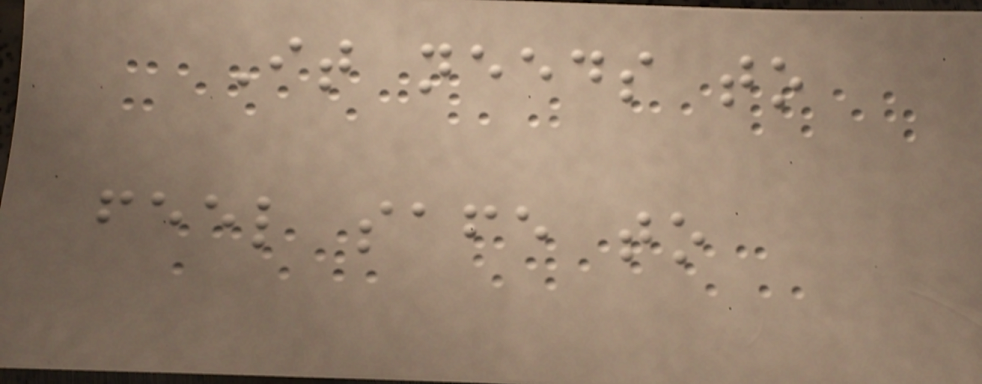It needs to
feel safe to
